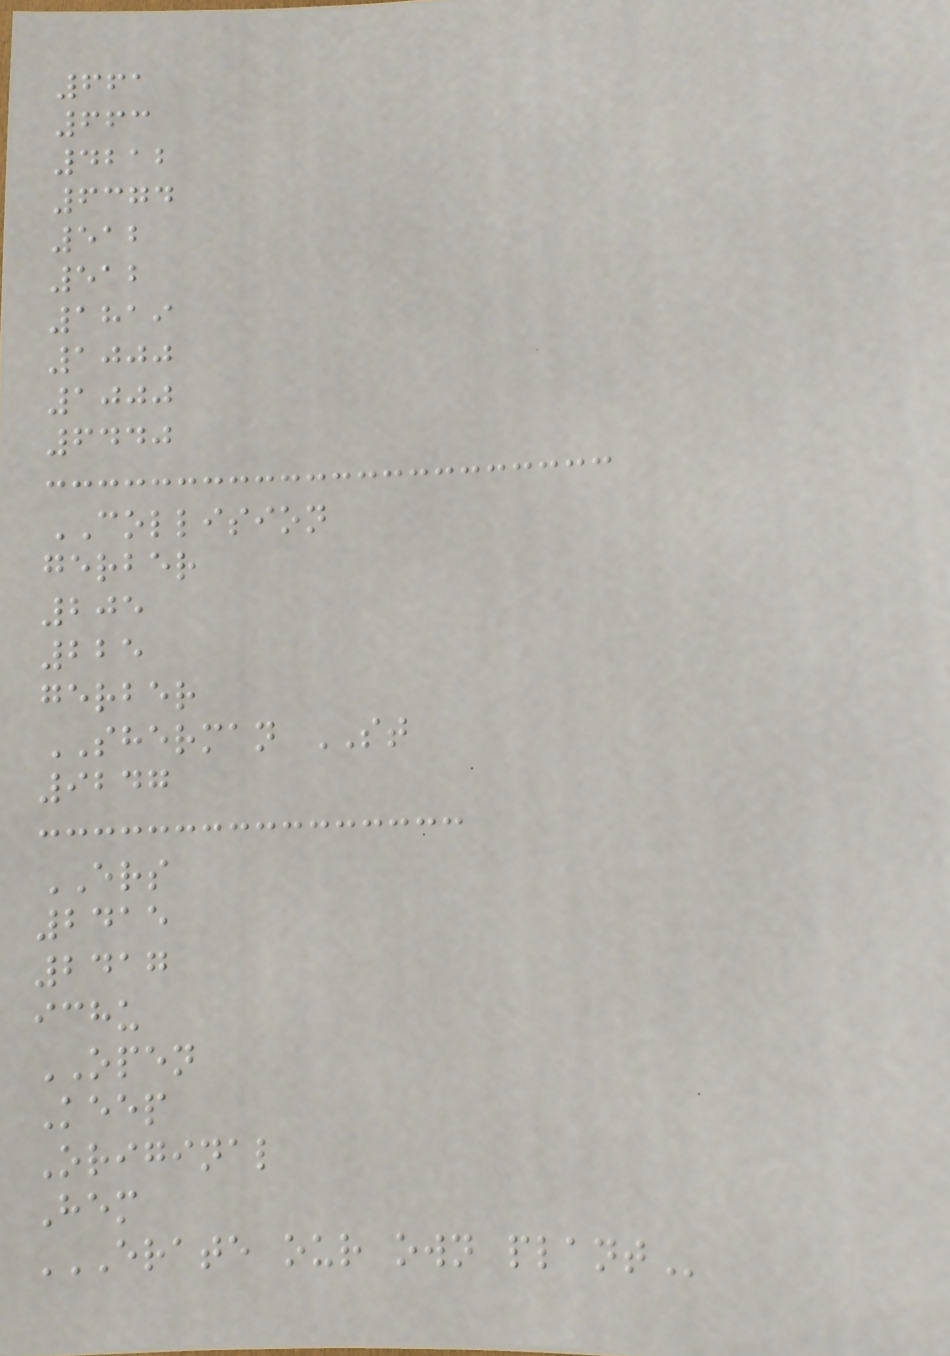661
663
4212
6374
512
512
1819
1000
1000
6440
COLLISION
gerber
205
225
gerber
SHERMAN ST
9247
ERS
2415
2417
ichu
OPEN
Keep
Original
Hem
ERATE OUR OWN PLANT
